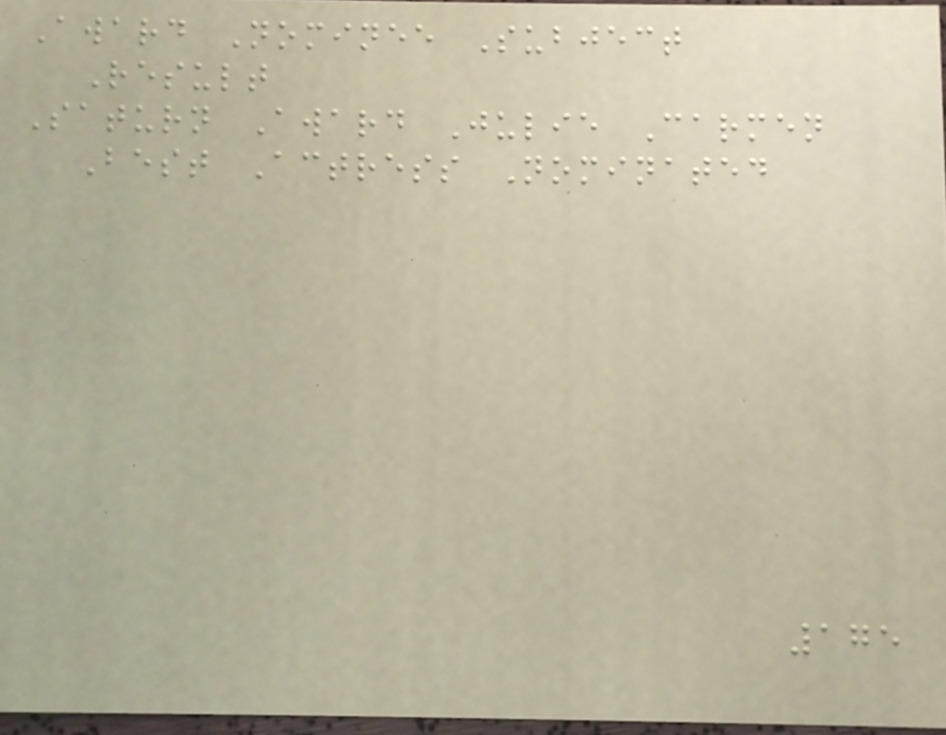Award Nominee Subject
Result
Saturn Award Julie Carmen
Best Actress Nominated
175
